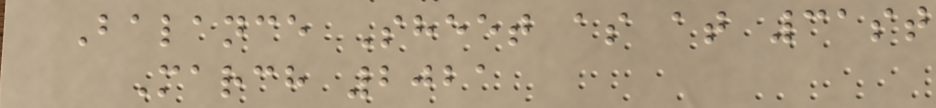Balance Sheet as at 31st
March 2021
